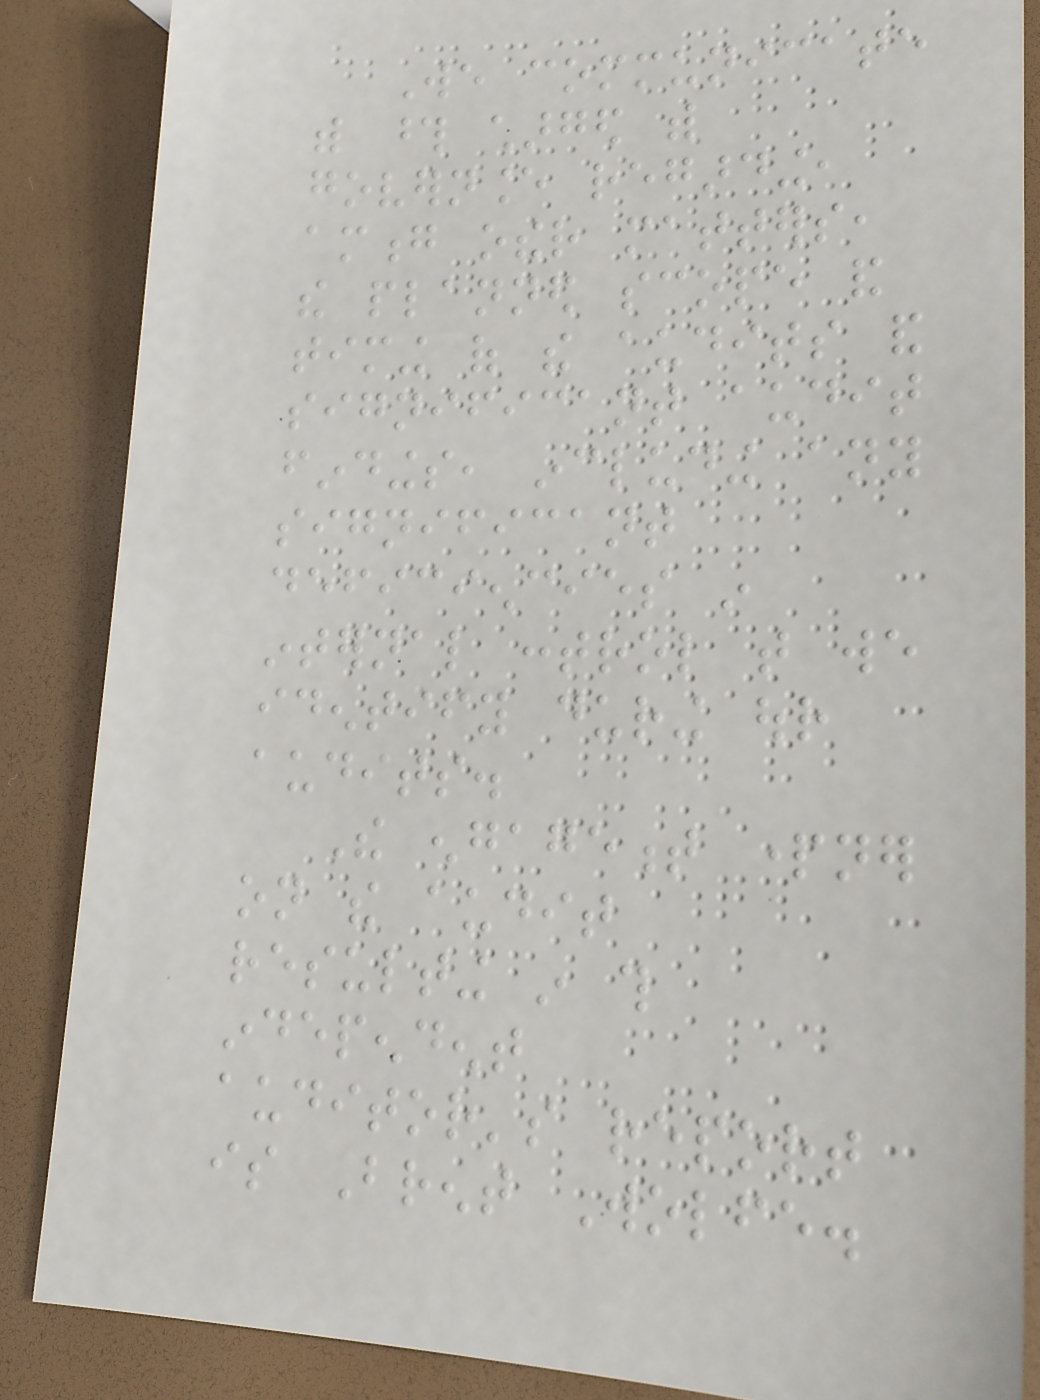We communicate
with those charged with
governance regarding,
among other matters,
the planned scope and
timing of the audits and
significant audit
findings, including any
significant
deficiencies in
internal control that we
identify during our
audits.
The engagement partner
on the audit
resulting in this
independent
auditor's report
is Brent Wolfe.
